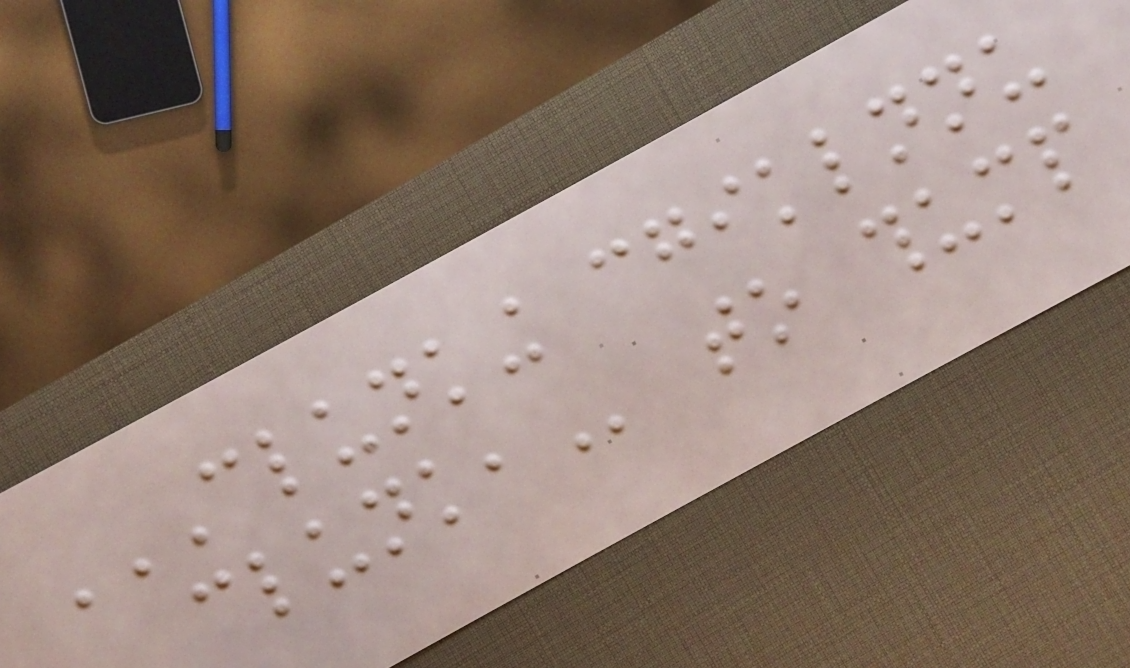CLUNKING CGIKLNNU
CLUNK, to thump
